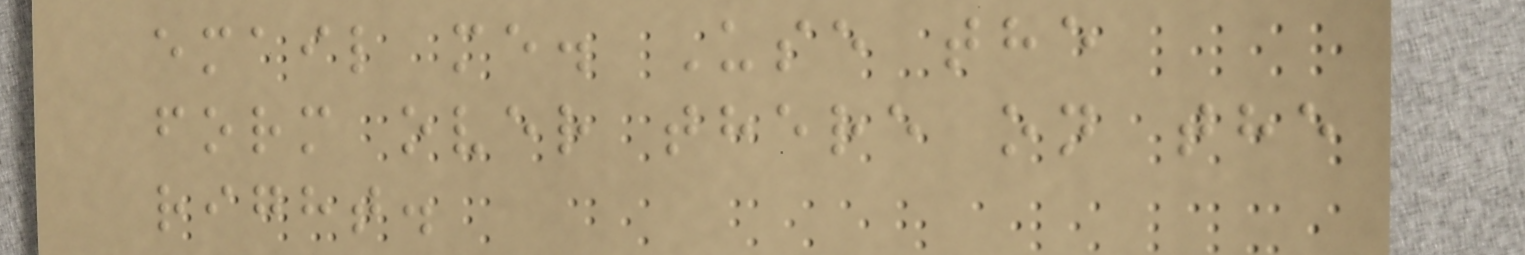email me. Use the
form over there on the
right.
